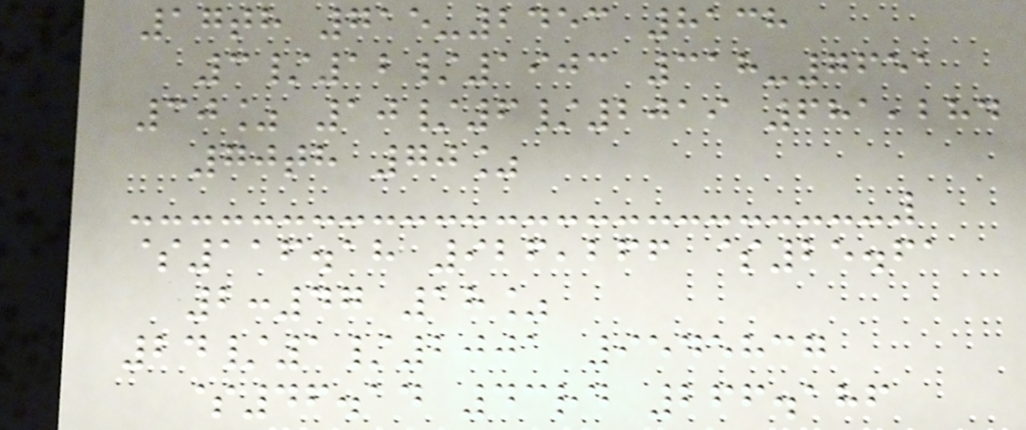17th 715-2453 8138
3/12/1903 318-7651
30% 10/6/2019 681,284
70th 70%
$116.18 926,266 $25.61
2:47 18%
24/1/2001 9545837
$46.14 43rd 266.186
